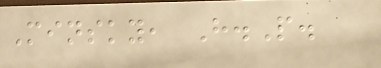Minsky, H.P.
